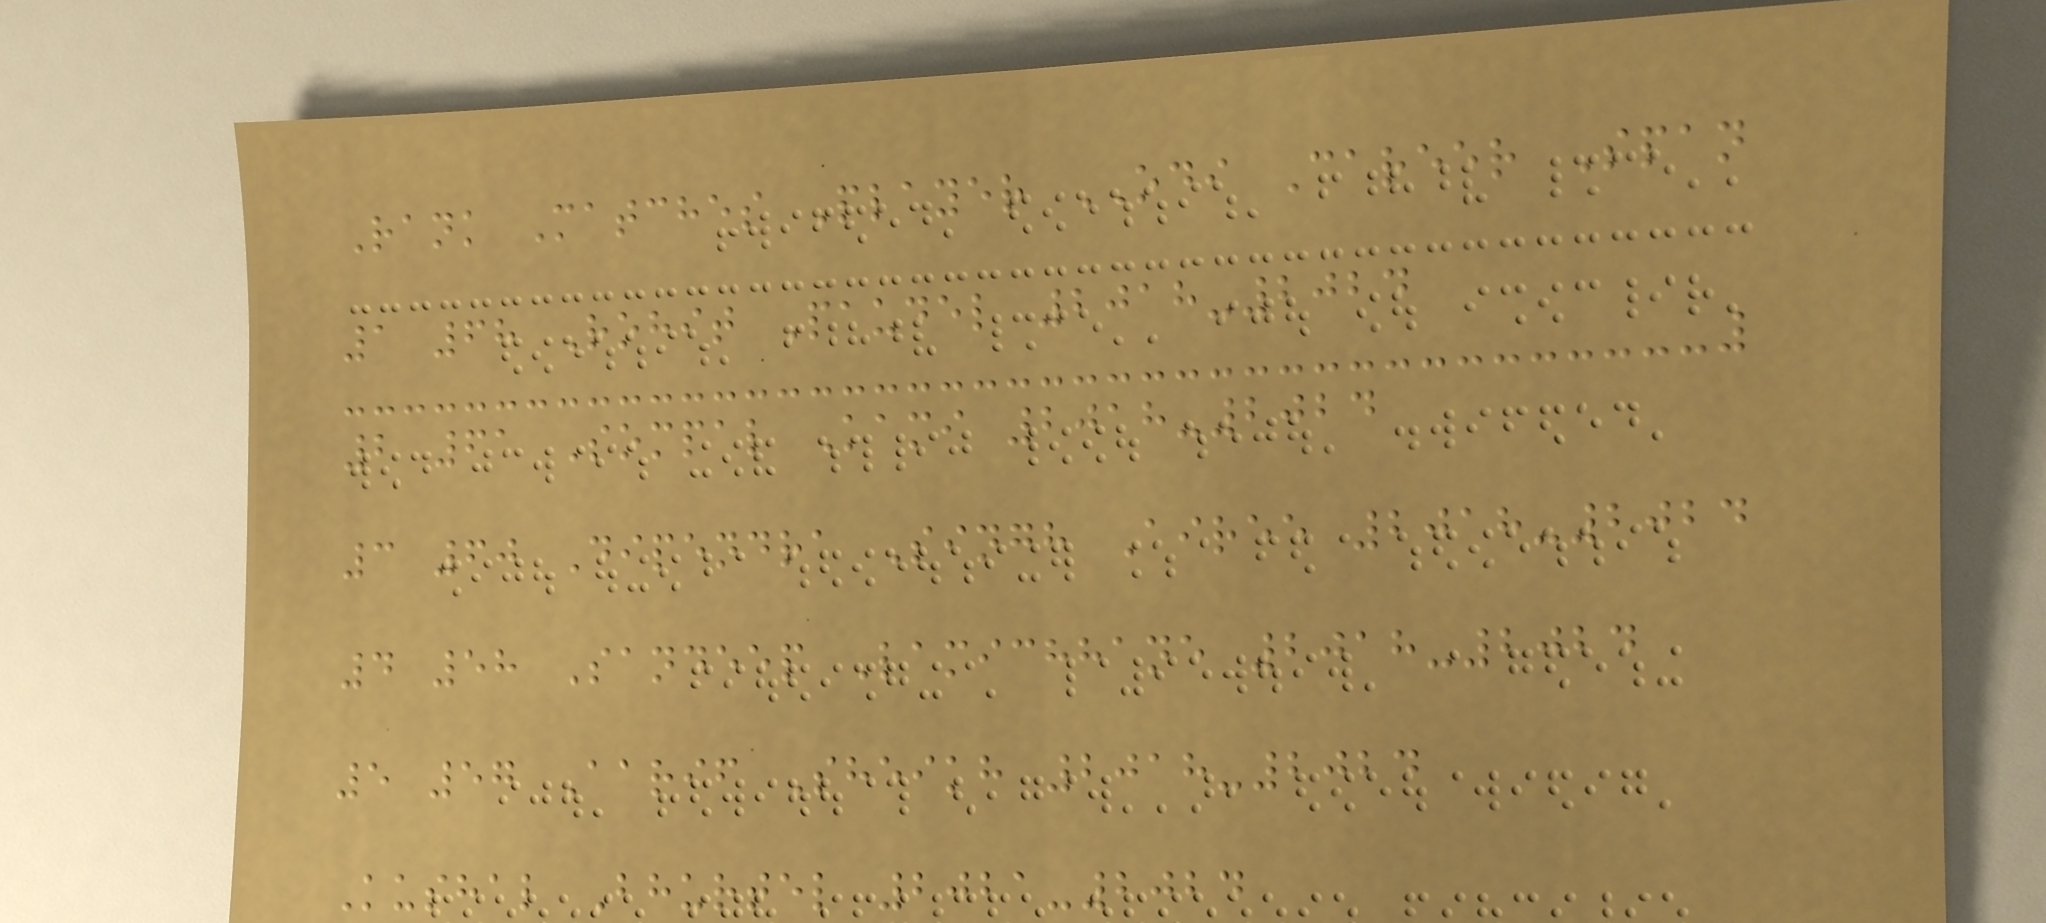Rank Matches Player ODI Career Span
1 68 Rohit Paudel 2018-2024
2 61 Sompal Kami 2018-2024
3 60 Dipendra Singh Airee 2018-2024
4 58 Sandeep Lamichhane 2018-2024
5 57 Aarif Sheikh 2018-2024
Kushal Bhurtel 2021-2024
